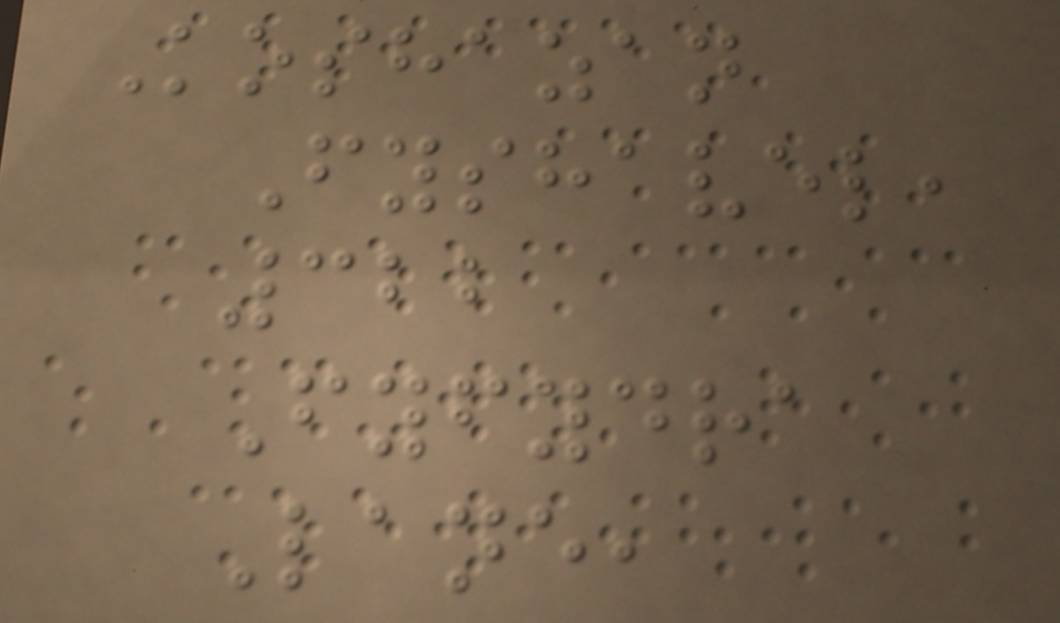Koshazan
Fyshavel,
322
Fyfydra
Lane,
